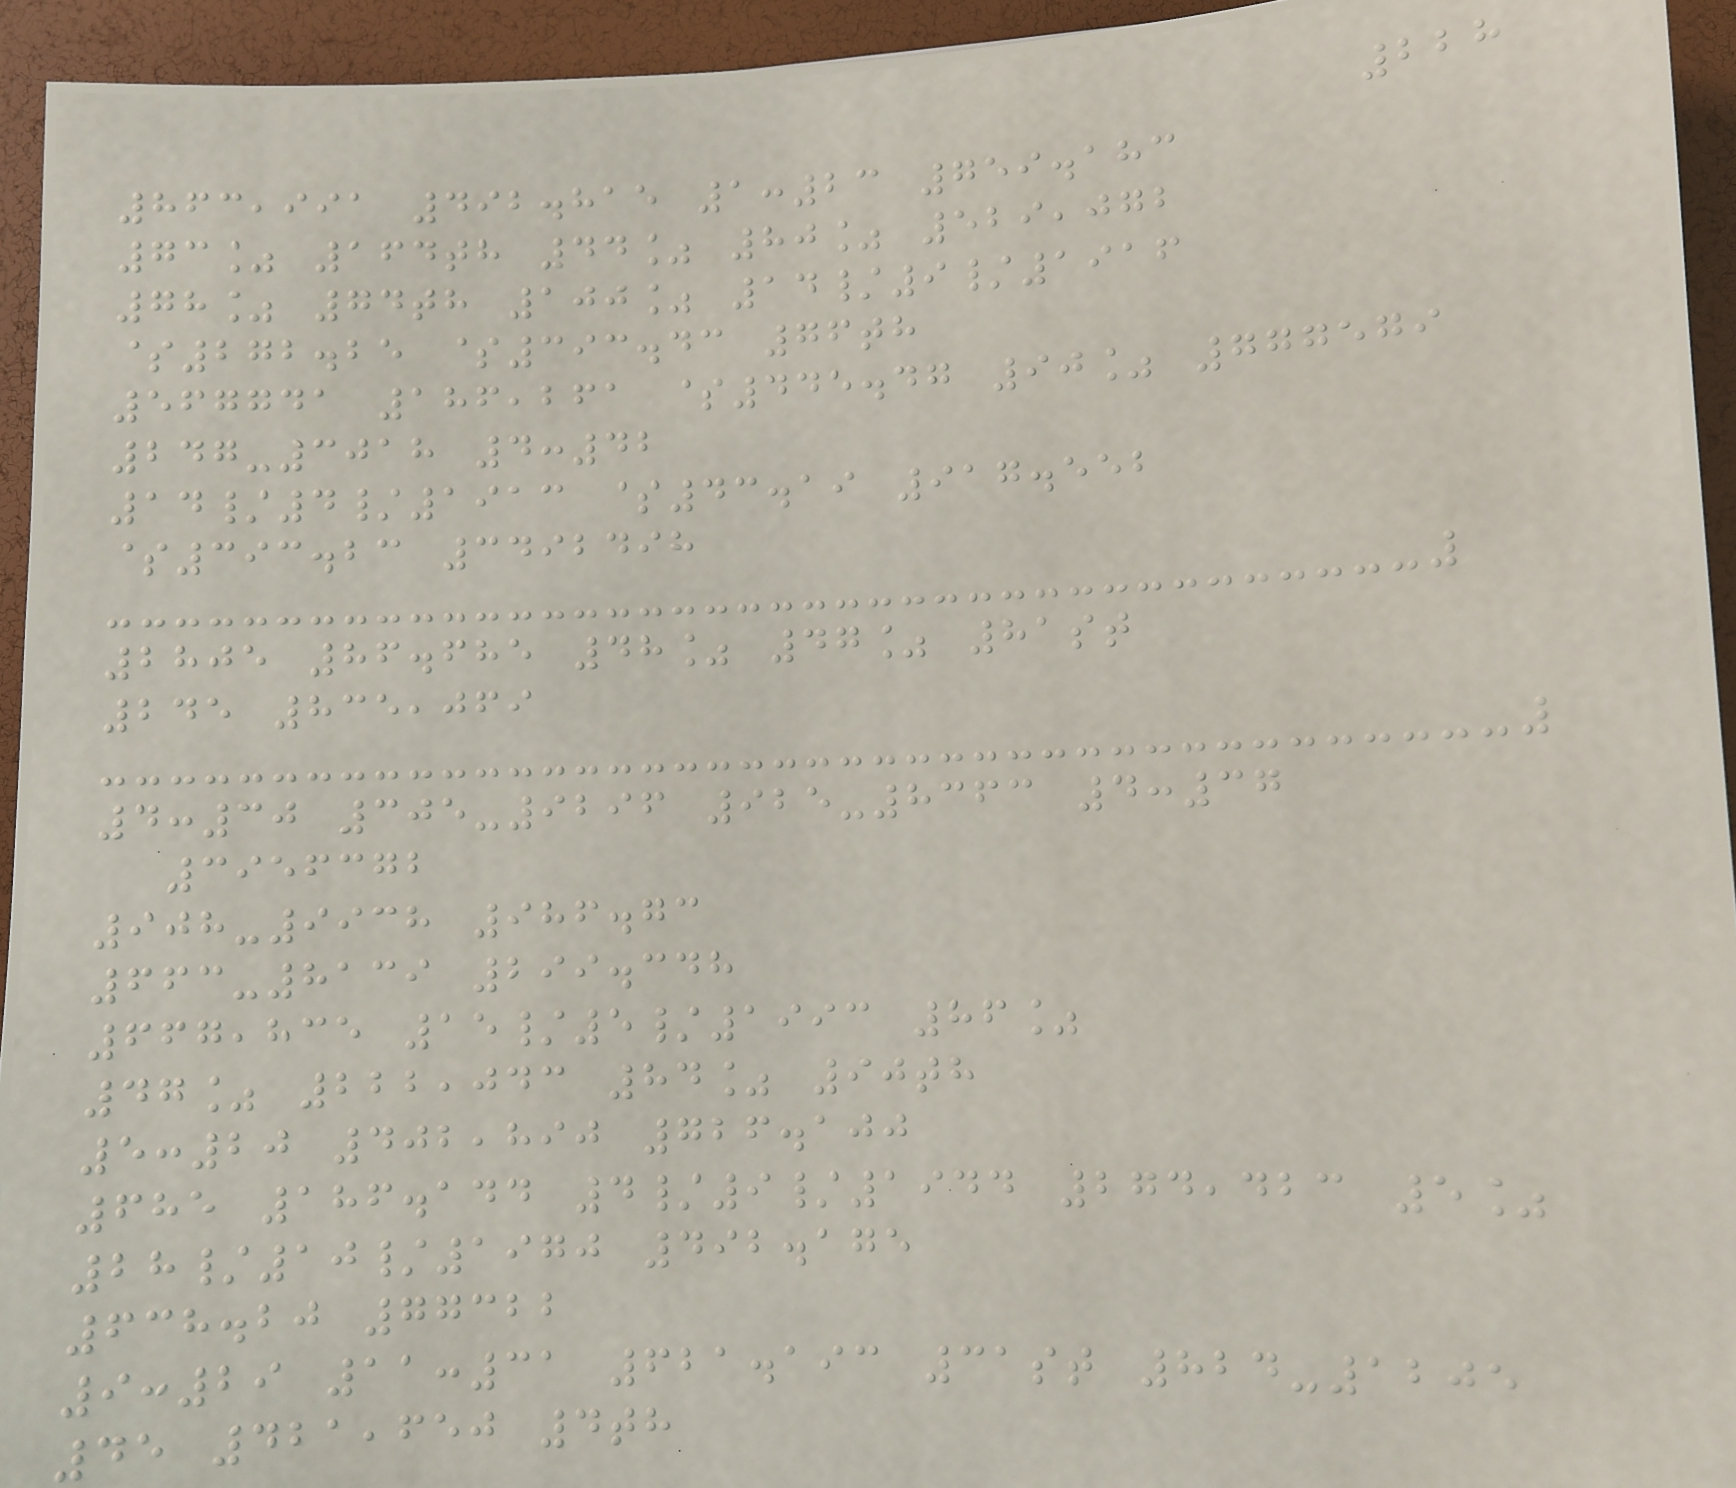228
863,991 492.815 1:23 759.183
73% 164th 44% 80% 529,072
78% 74th 100% 14/9/1916
$272.25 $393.43 76th
567741 186,261 $445.47 90% 777579
247-3018 4:42
14/4/1913 $43.19 917.552
$393.23 3492498
2805 86.685 48% 47% 81st
245 835,069
4:30 305-9296 925-8363 4:37
3956372
908-9938 986.73
663-8139 299.348
667,835 15/5/1993 86%
47% 222,043 84% 90th
5:20 402,890 726.100
685 186.144 4/9/1944 274,423 5%
28/10/1970 492.175
638.20 77322
9:29 11:31 621.193 31st 824-1205
45 421,650 4th
